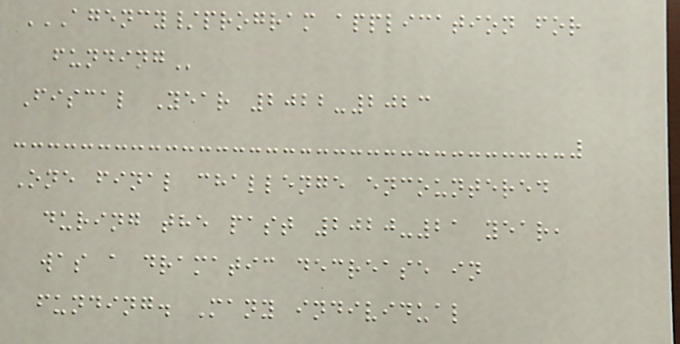AGENCY/PROGRAM APPLICATION FOR
FUNDING
Fiscal Year 2022-2023
One final challenge encountered
during the past 2020-21 year,
was a dramatic decrease in
funding. Many individual
